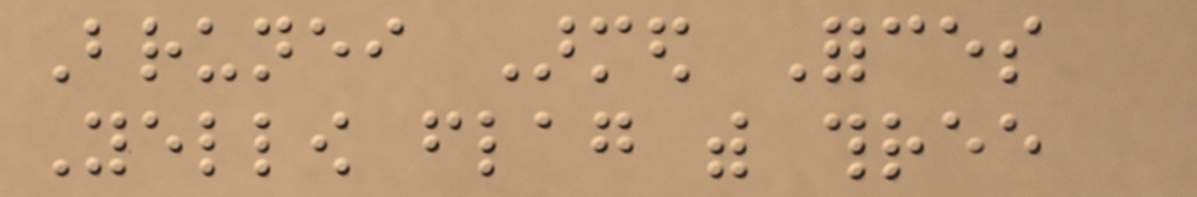Brunei Armed Forces
Yellow flag with three
